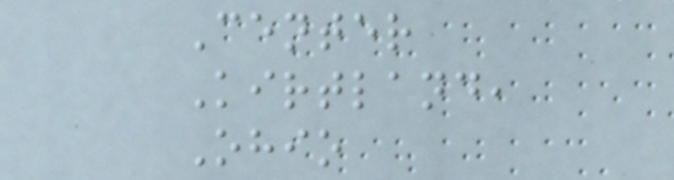Center
Kirtland,
Ohio
